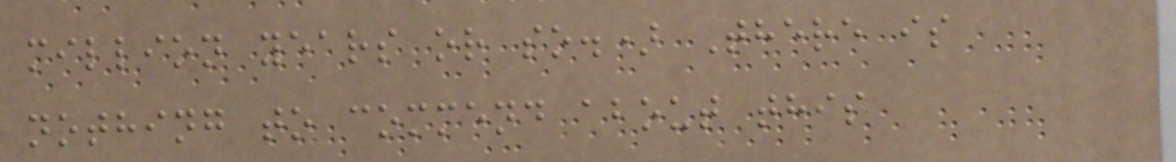million years or so.) There is
nothing to commend about this
